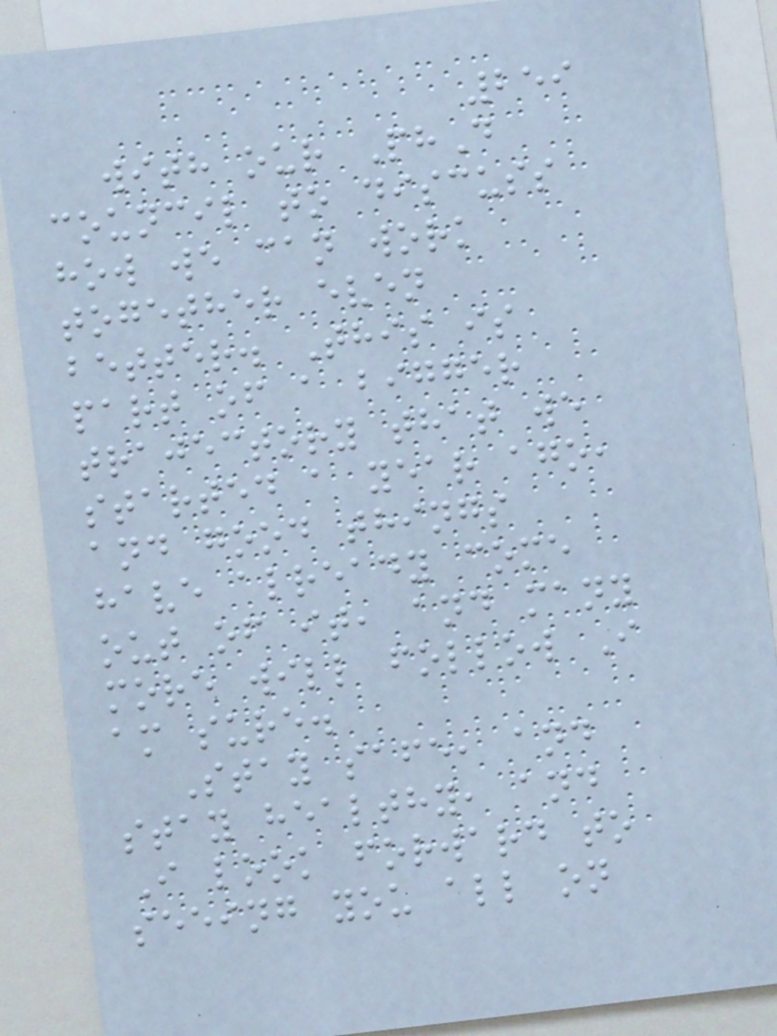259
with our PhD
council to discuss
how we can work
together even
better. This is
part of a bigger
trajectory that we
started a year ago,
and good things
have already come
out of it, and many
more will follow I
am sure.
Stay safe, and
stay healthy, and
I look forward to
seeing you all on
